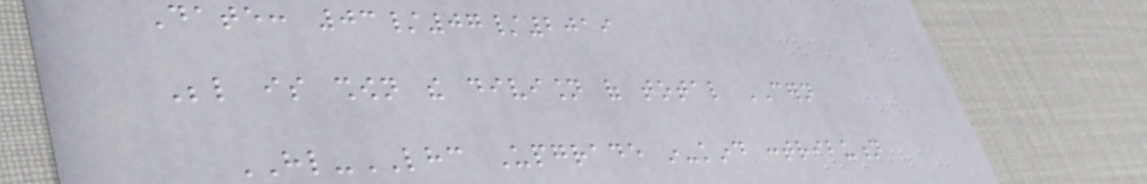Date: 03/07/2019
Below is shown the division of total CERN
HL-LHC Upgrade in-kind contribution
